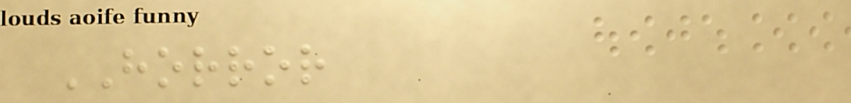HORROR
